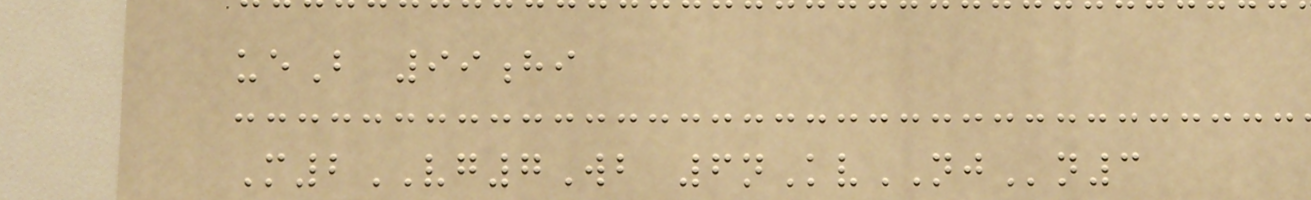ueB 99hi
M2VG7Wb 6nKvNJn3
